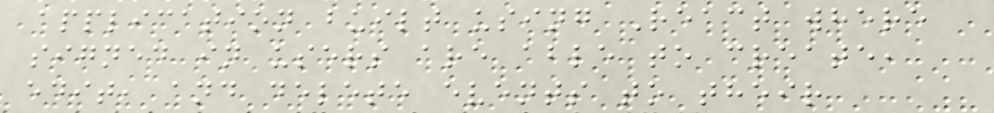application built using React where
signed in users are able to create,
edit, and delete events to their
